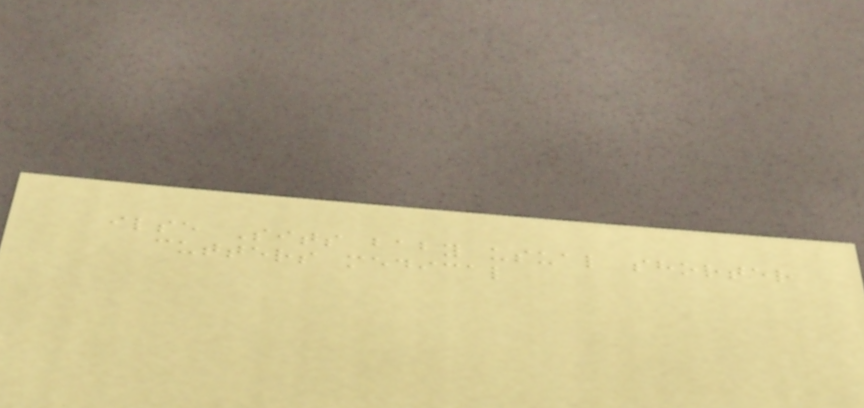ilse Sits baby usual shorter
cutters medical
